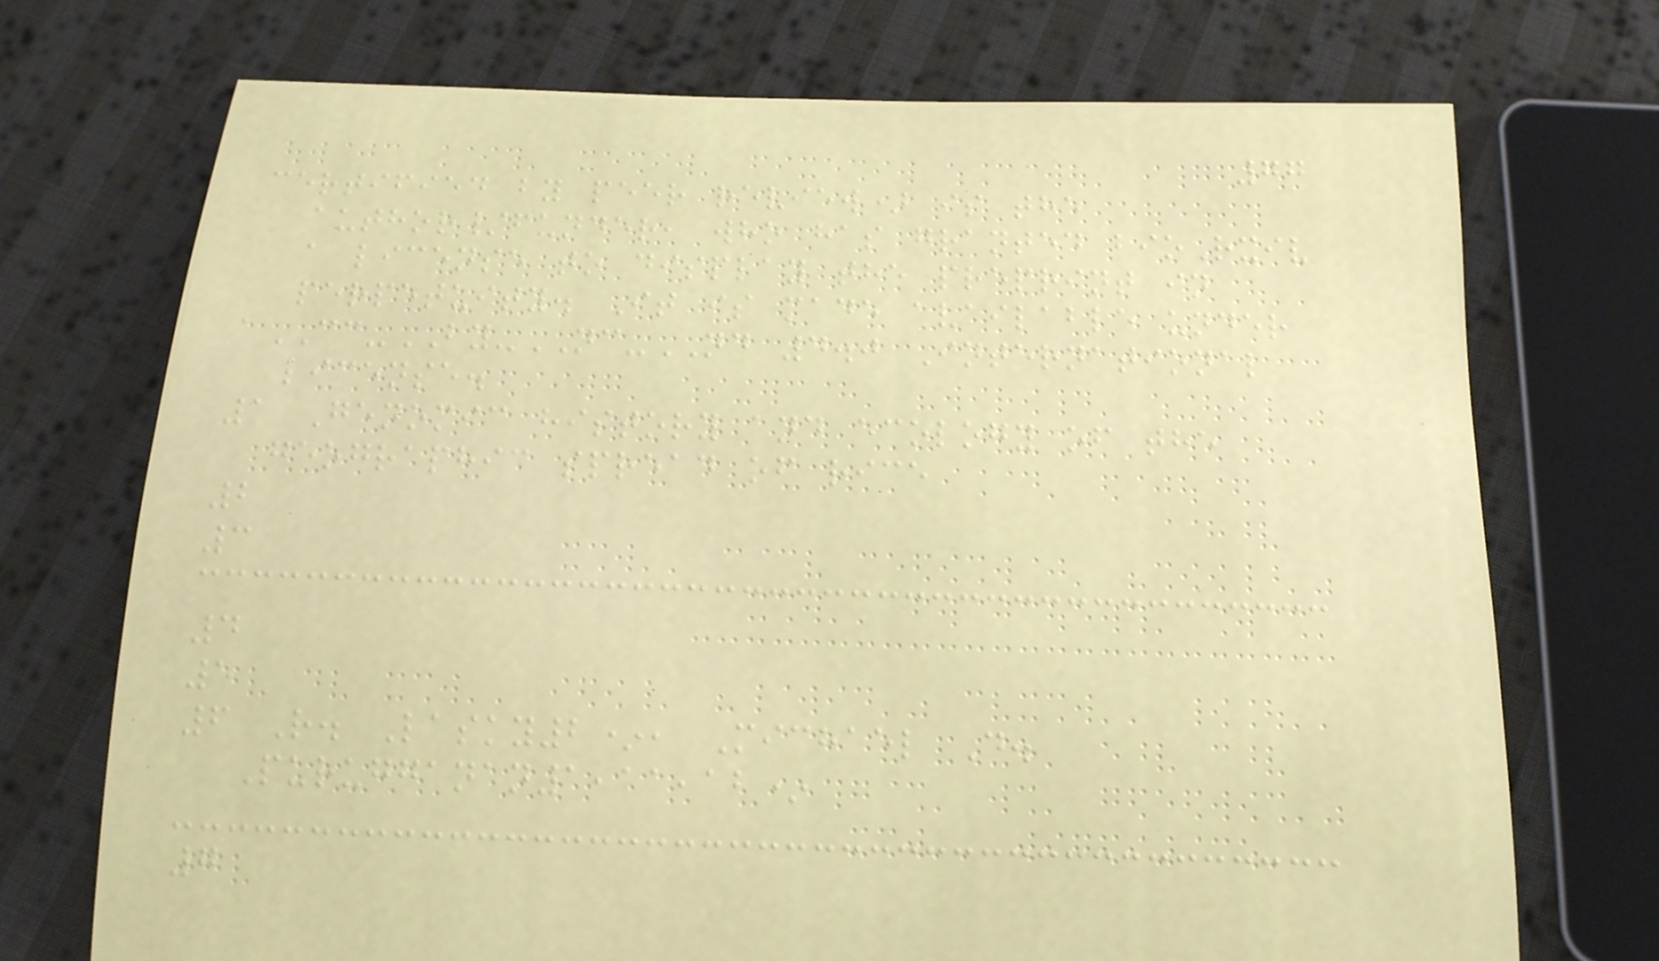77
certified by peer review) is the
author/funder, who has granted bioRxiv
a license to display the preprint in
perpetuity. It is made available under
aCC-BY-NC-ND 4.0 International
license.
1 Genomic history and ecology of the
geographic spread of rice
2
3
4
5
6 R. Lasky2*, Michael D.
Purugganan1,11,12*
7
